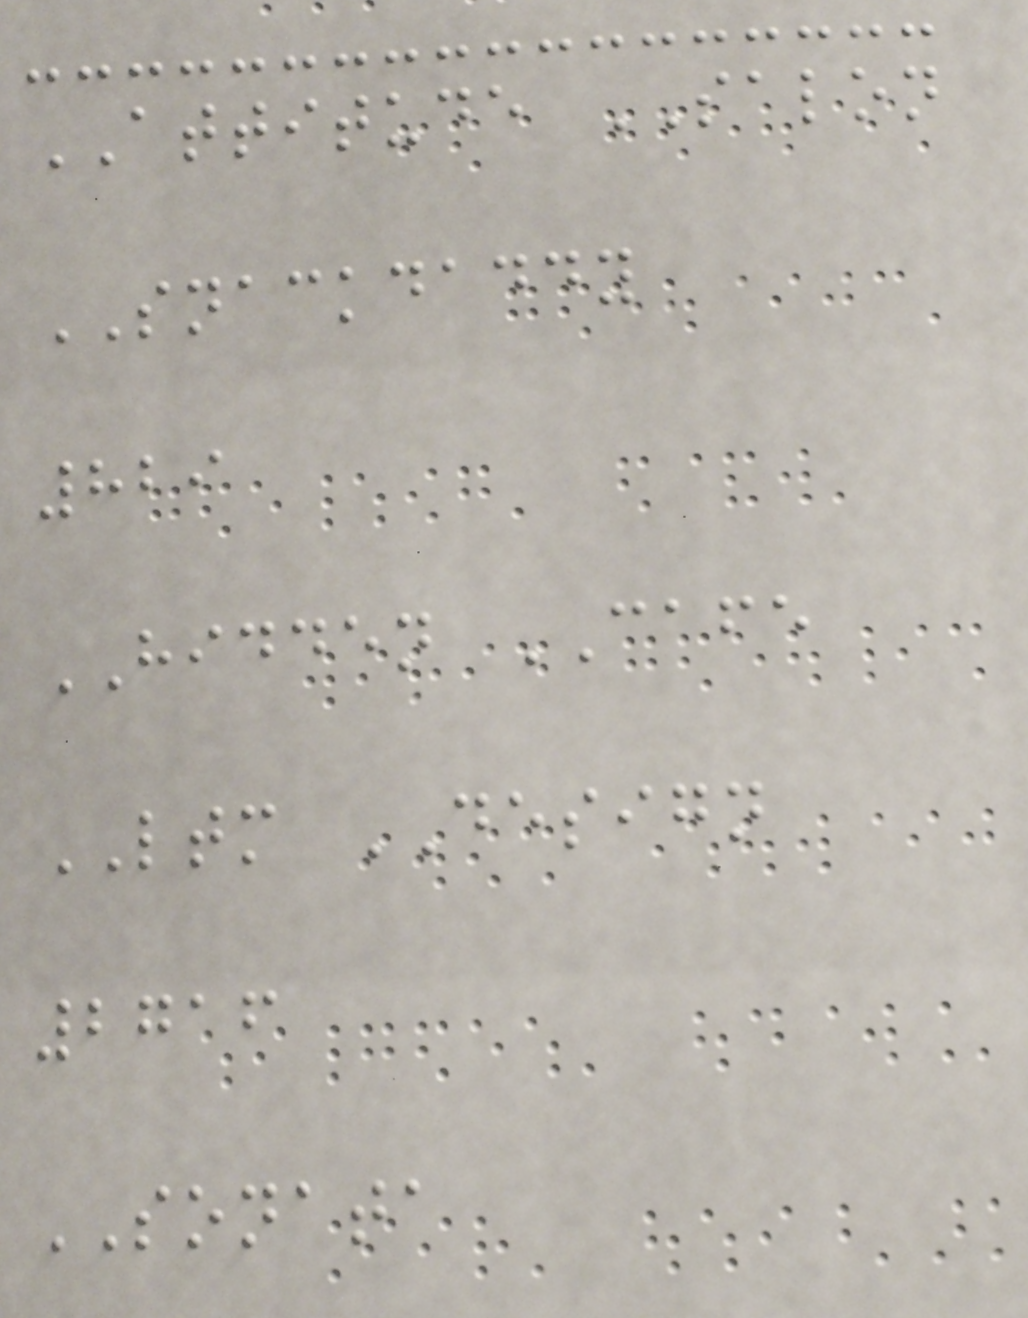ATTITUDE SALON
SNACKDADDY
829
HIDDEN CAFE
LTM DESIGN
2716
SONATA
